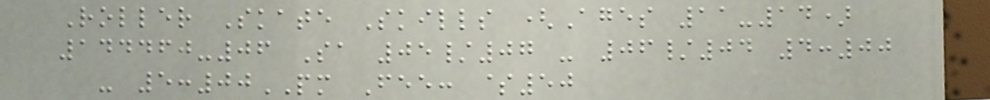Roller Skate Skills (Ages 11-14)
144460-06 Sa 05/07 - 06/04 4:00
- 5:00PM Fee: $50
